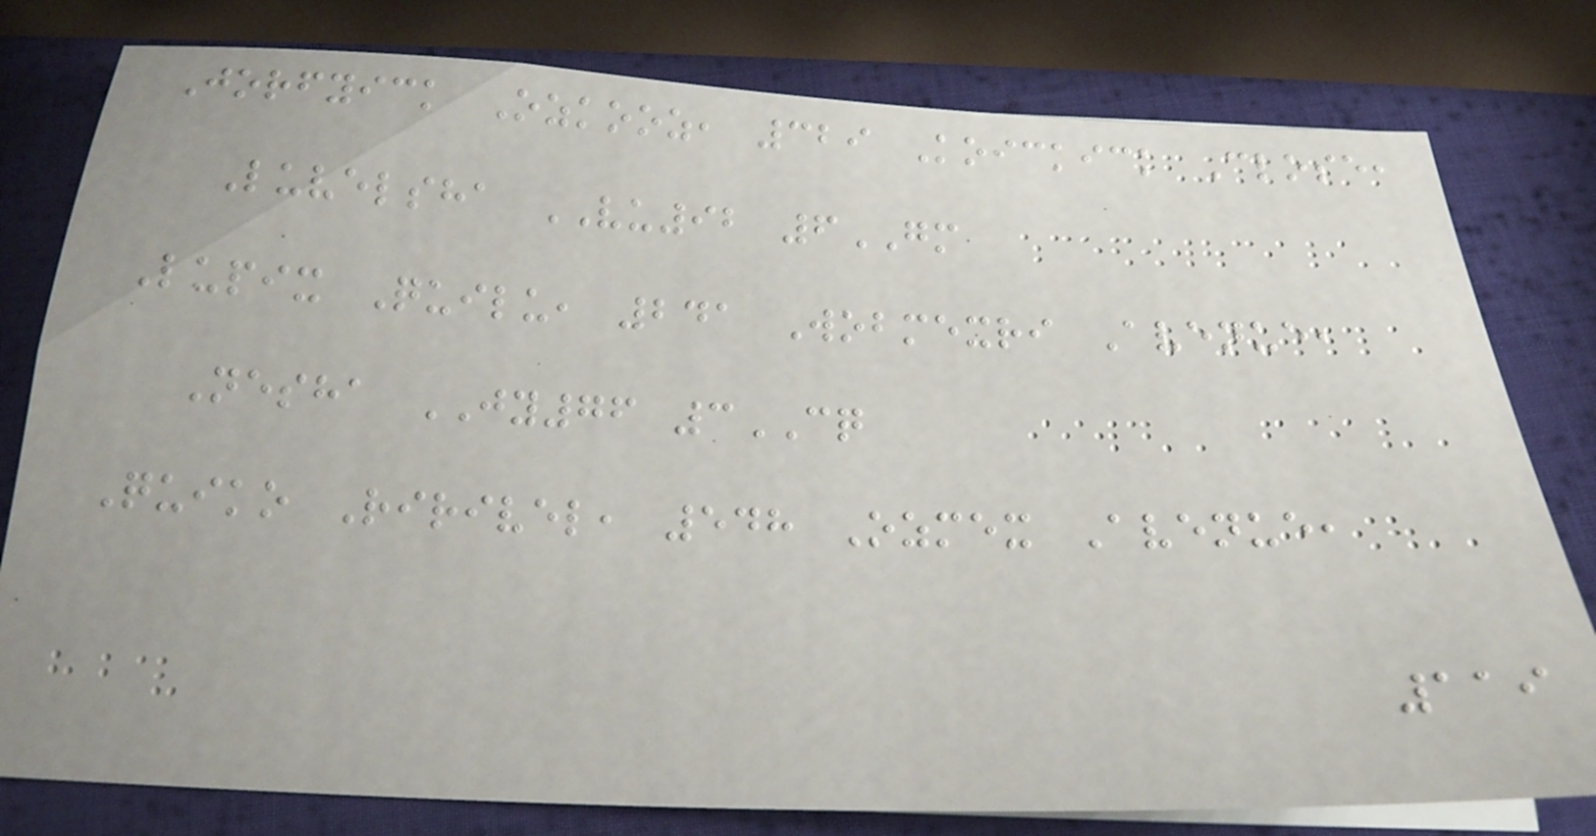Jorfyick Ozkooz, 329 Koickick Close,
Luvelsha VU92 6GM
Lupix Quilu, 241 Wobmexri Avenue,
Nesha JY76 3CQ
Quiko Ririvel, 548 Ozmex Avenue,
119
